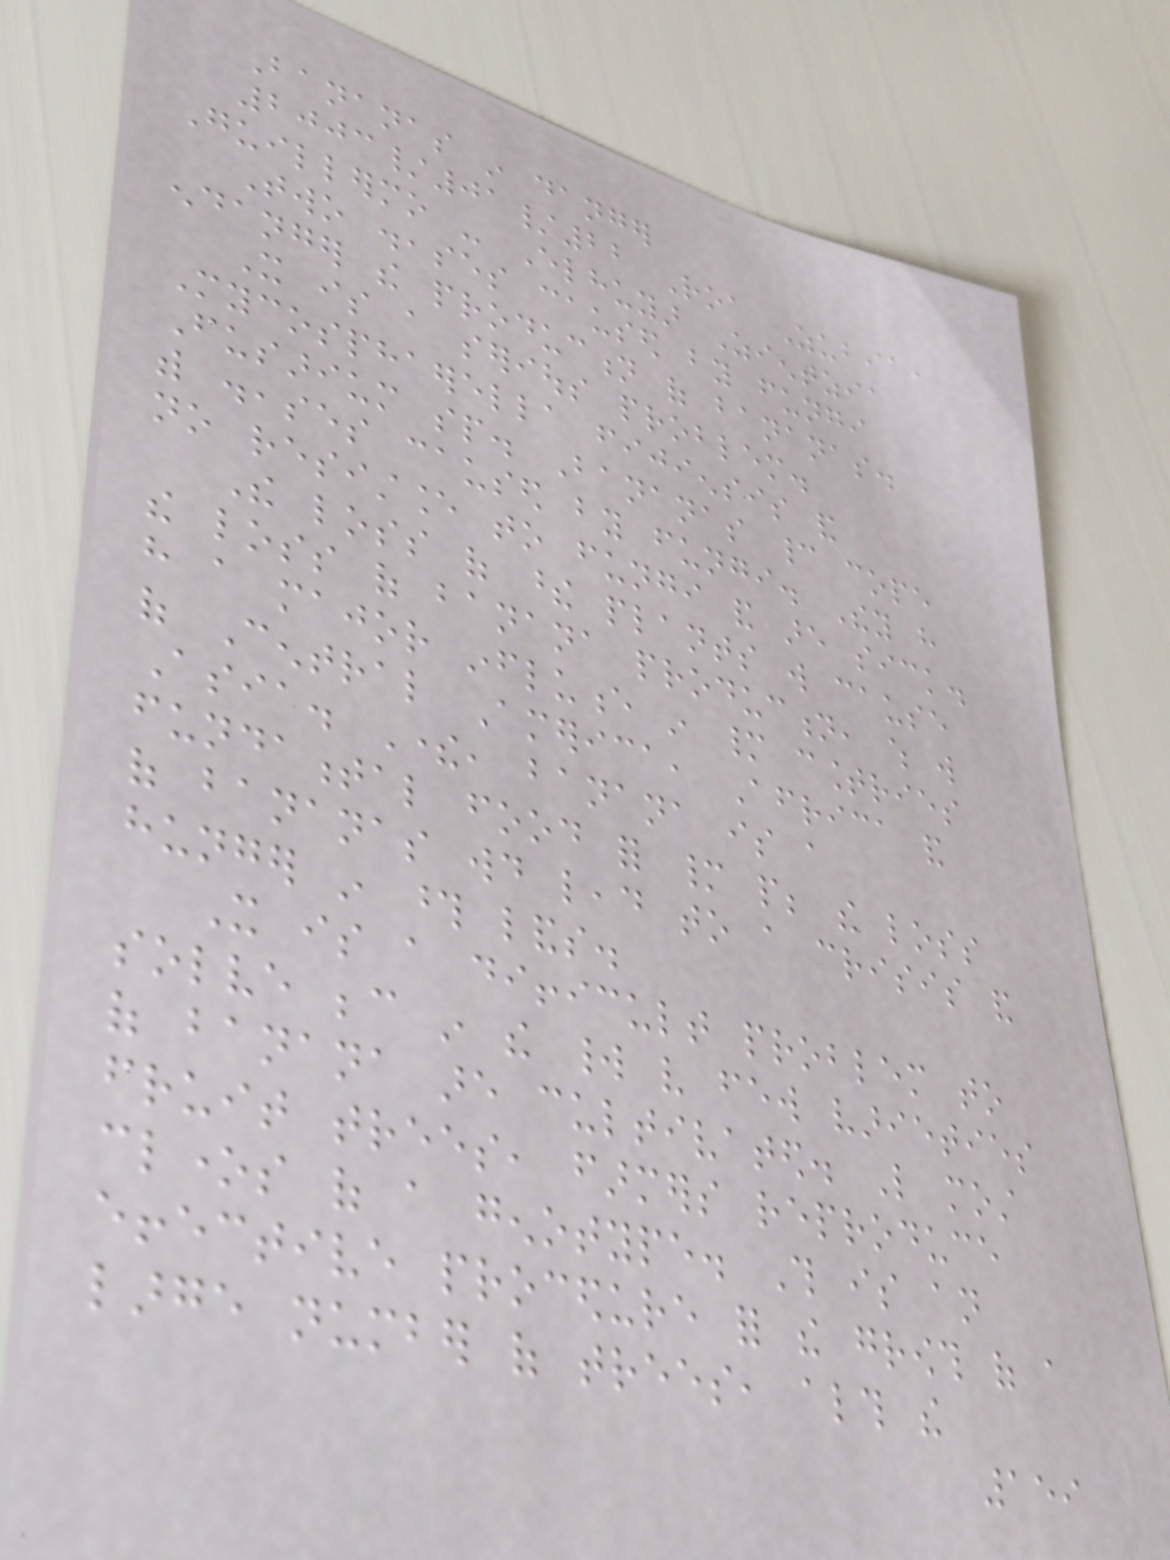Bananas in danger
2003/01/22 Roa Zubia,
Guillermo - Elhuyar Zientzia
Two diseases caused by fungi
endanger the production of bananas.
It is a serious problem.
Mycosphaerella fijiensis and
Fusarium sp. Bananas cannot cope
with diseases caused by fungi. They have
no resistance to fungi and are sick.
The loss of these plants will cause
the loss of banana production, which will
have a major influence in many countries
of Central America, Africa and
Asia. There, banana is a
fundamental food for many people; the loss
of bananas would lead to a crisis and
hunger in those lands.
It is a difficult problem to
solve because in the world very few varieties
of banana are cultivated. Like most
fruit trees, farmers reproduce
clones of a genotype. This is an
effective procedure for the growth of a
large number of trees, although the
159
